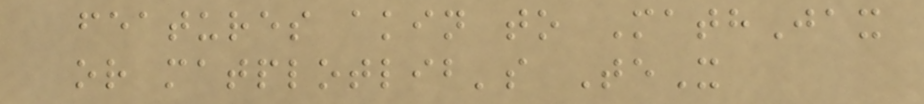features akin to MathJax
or matplotlib's TeX
